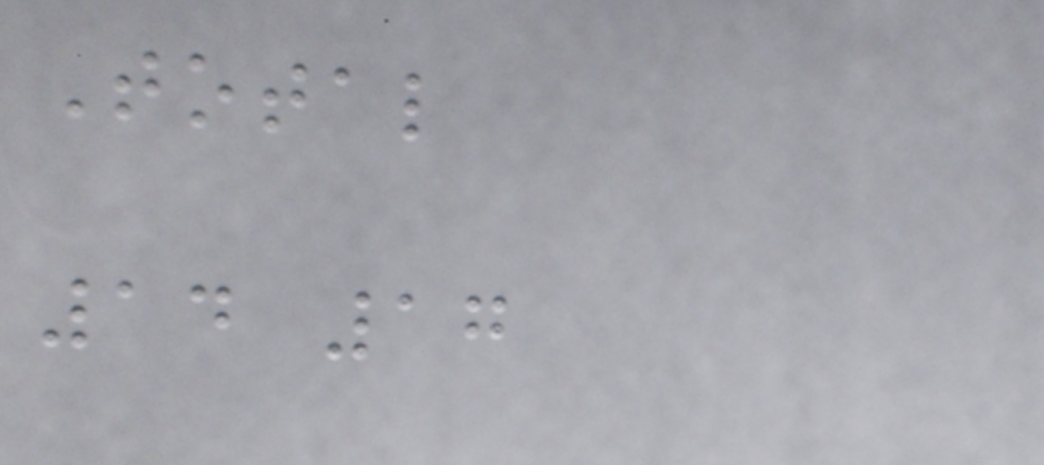Total
14 17
